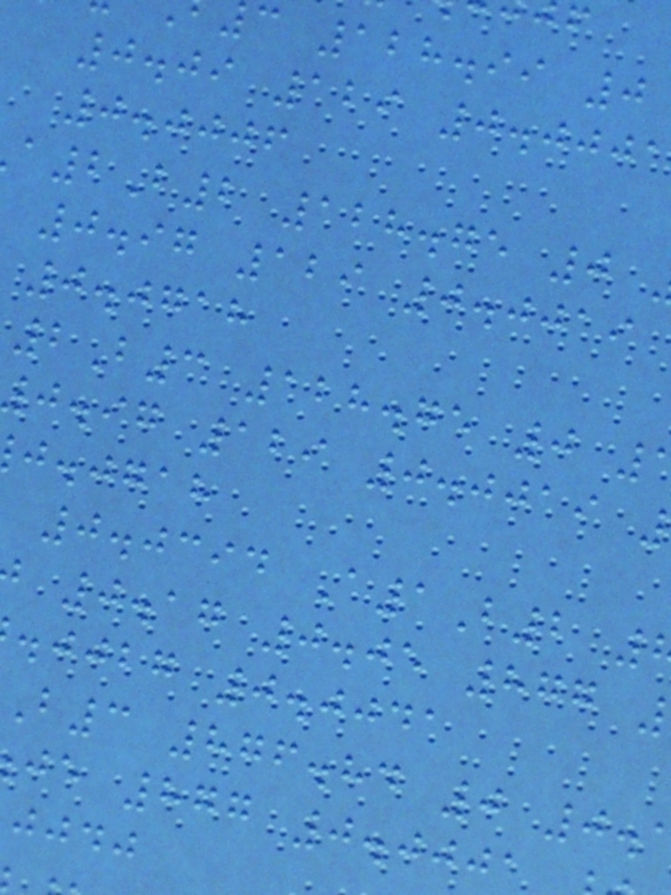c 128.99 0
0.09 129 0.0001
0.0006
2B2 128.75 0
0.97 129 0.0019
0.0718
2B3 128.75 0
j.ig 129 0.0019
j.jgah
0.0394 A1B2
0.17 0.05 877
.jjbg 0.0041
B3 876.84 0 0.
je 877 0.000
jjdj
